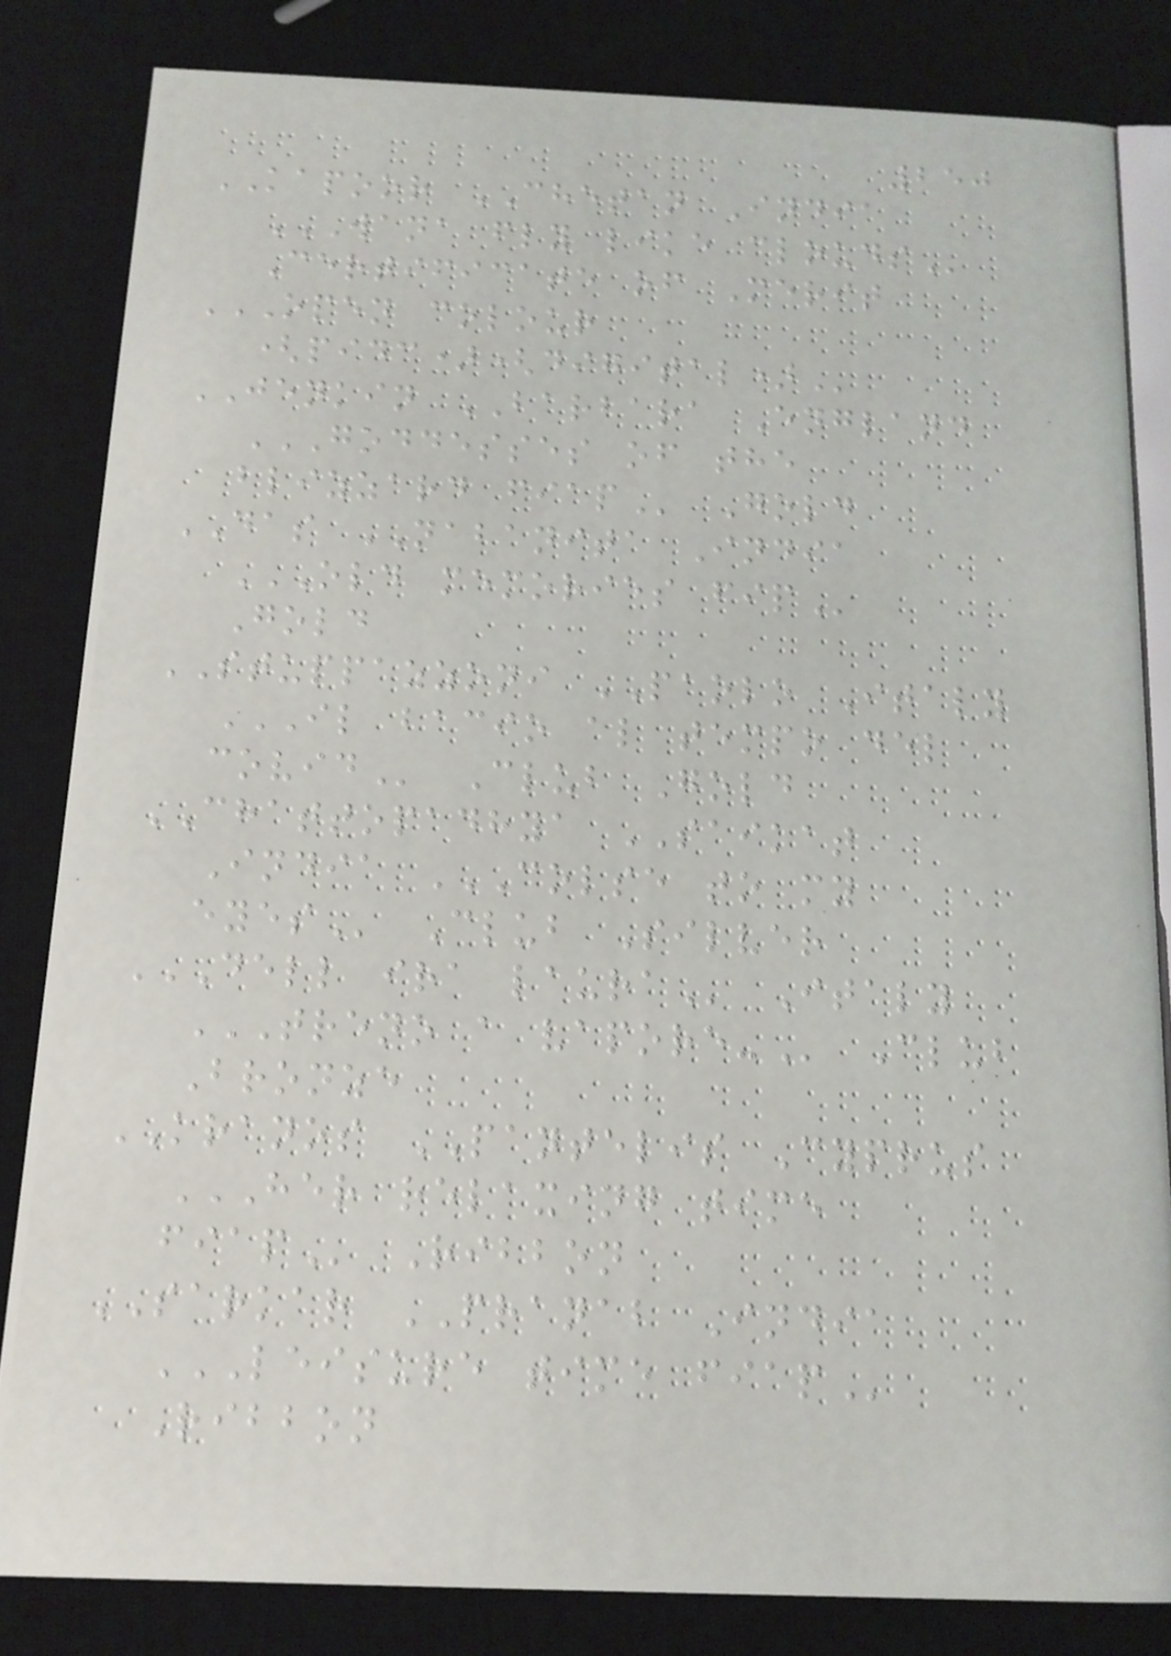250
KAPOOR CHETAN India
WANA FLY LIKE CLOUDS
Certificate of Merit
OPEN COLOUR
(PIDC)(DIGITAL)
JENKIN BARBARA England
GODDESSES OF THE
BLIZZARD FIAP Gold
DAS NABANITA India
OLD MEMORIES FIP
Gold
STUPPAZZONI PAOLO Italy
IL BACIO AL TEMPO DEL
COVID Club Gold
CHATTOPADHYA SAIKAT
India COLSE TO MY
EYES Club Silver
DELL IRA LAURA Italy
TRENO A VAPORE- Club
Bronze
KRANOS PANTELIS Cyprus
HER RELAXING TIME
FIAP Ribbon
SARKAR PRANAB India
LEISURE TIME FIAP
Ribbon
